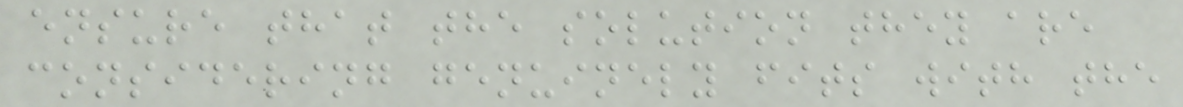ensure that the solution they are
considering genuinely fits with the
